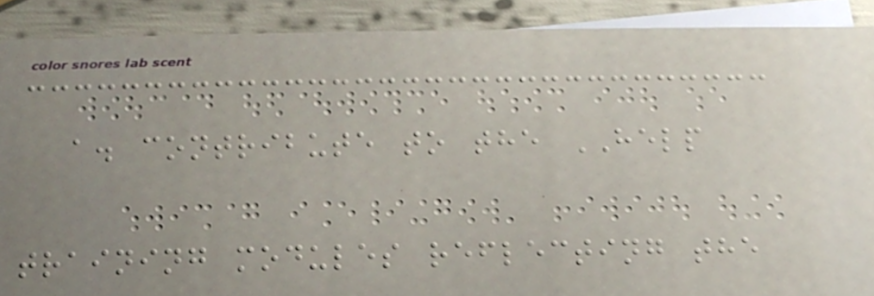a. contribute to the HELP
training modules reflecting the
